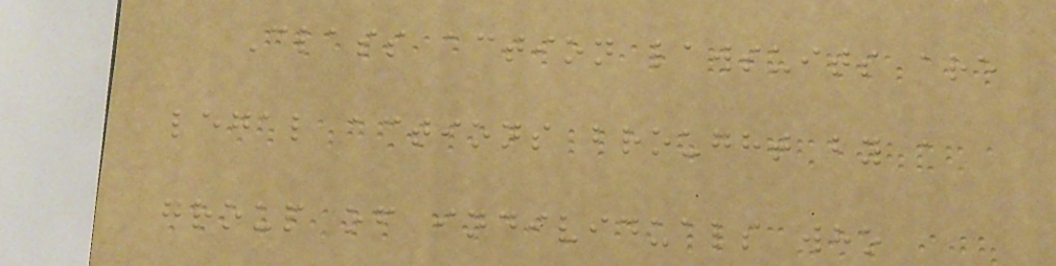Class action lawsuits are
legal actions brought by a
group of individuals who
